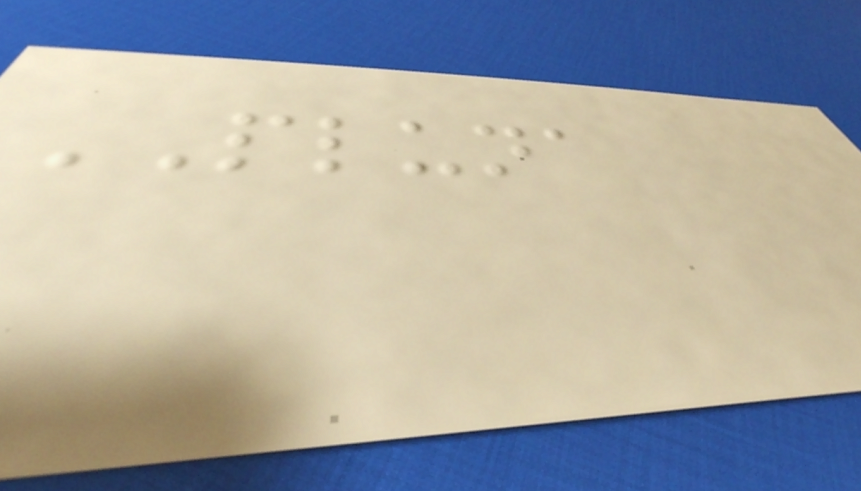PLUNA
